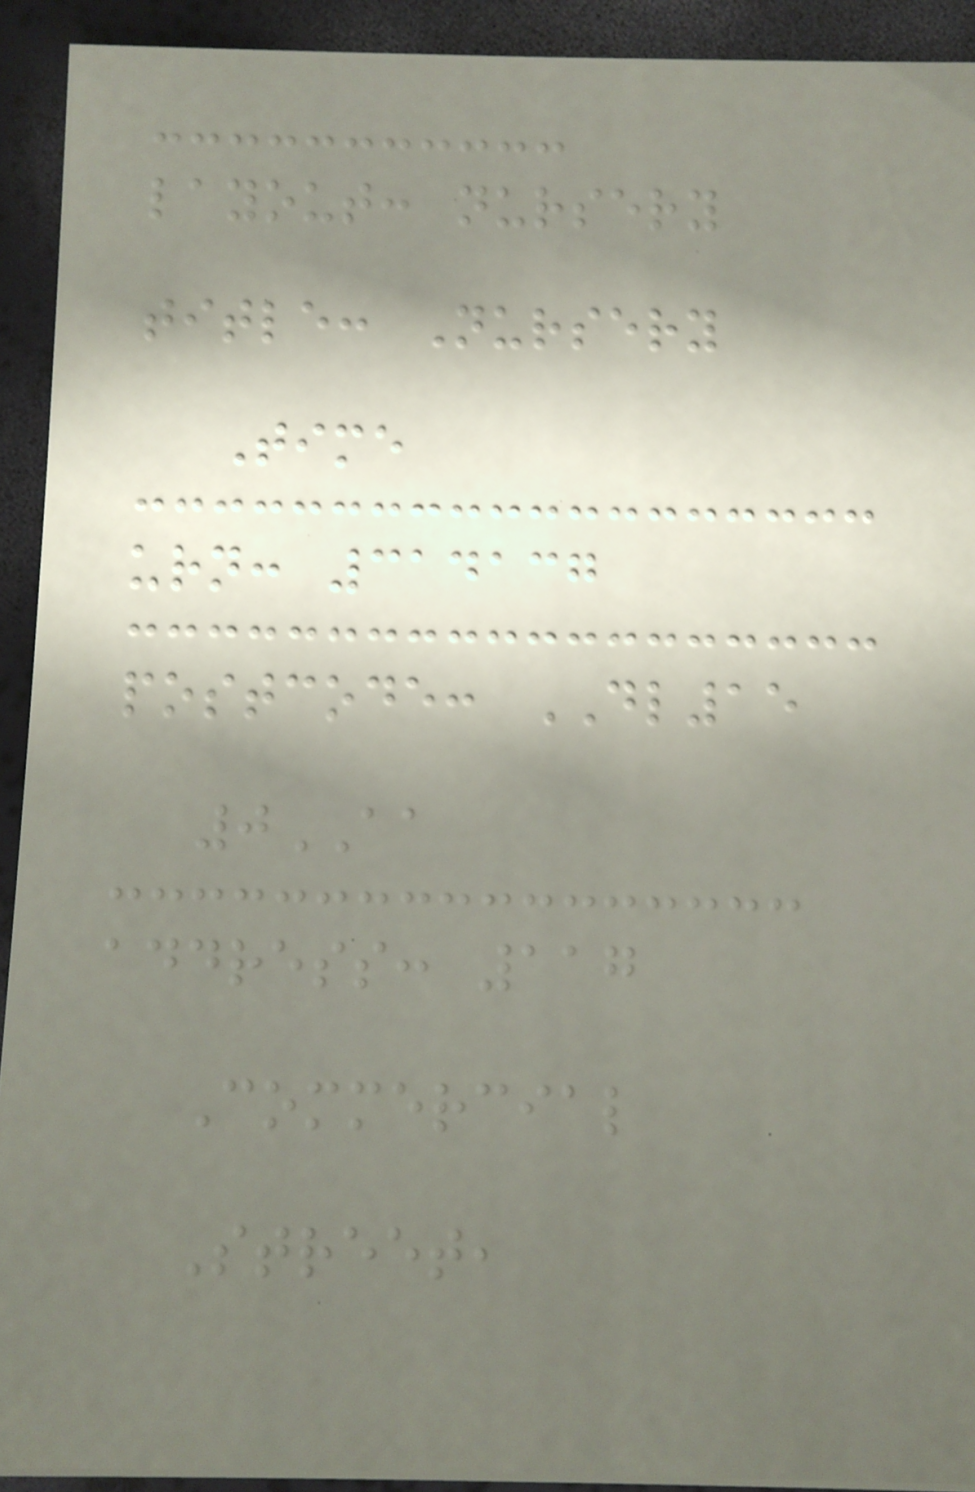layout: nursery
title: Nursery
Time
urn: 314137
postcode: DL15
0AA
address: 117
Commercial
Street,
